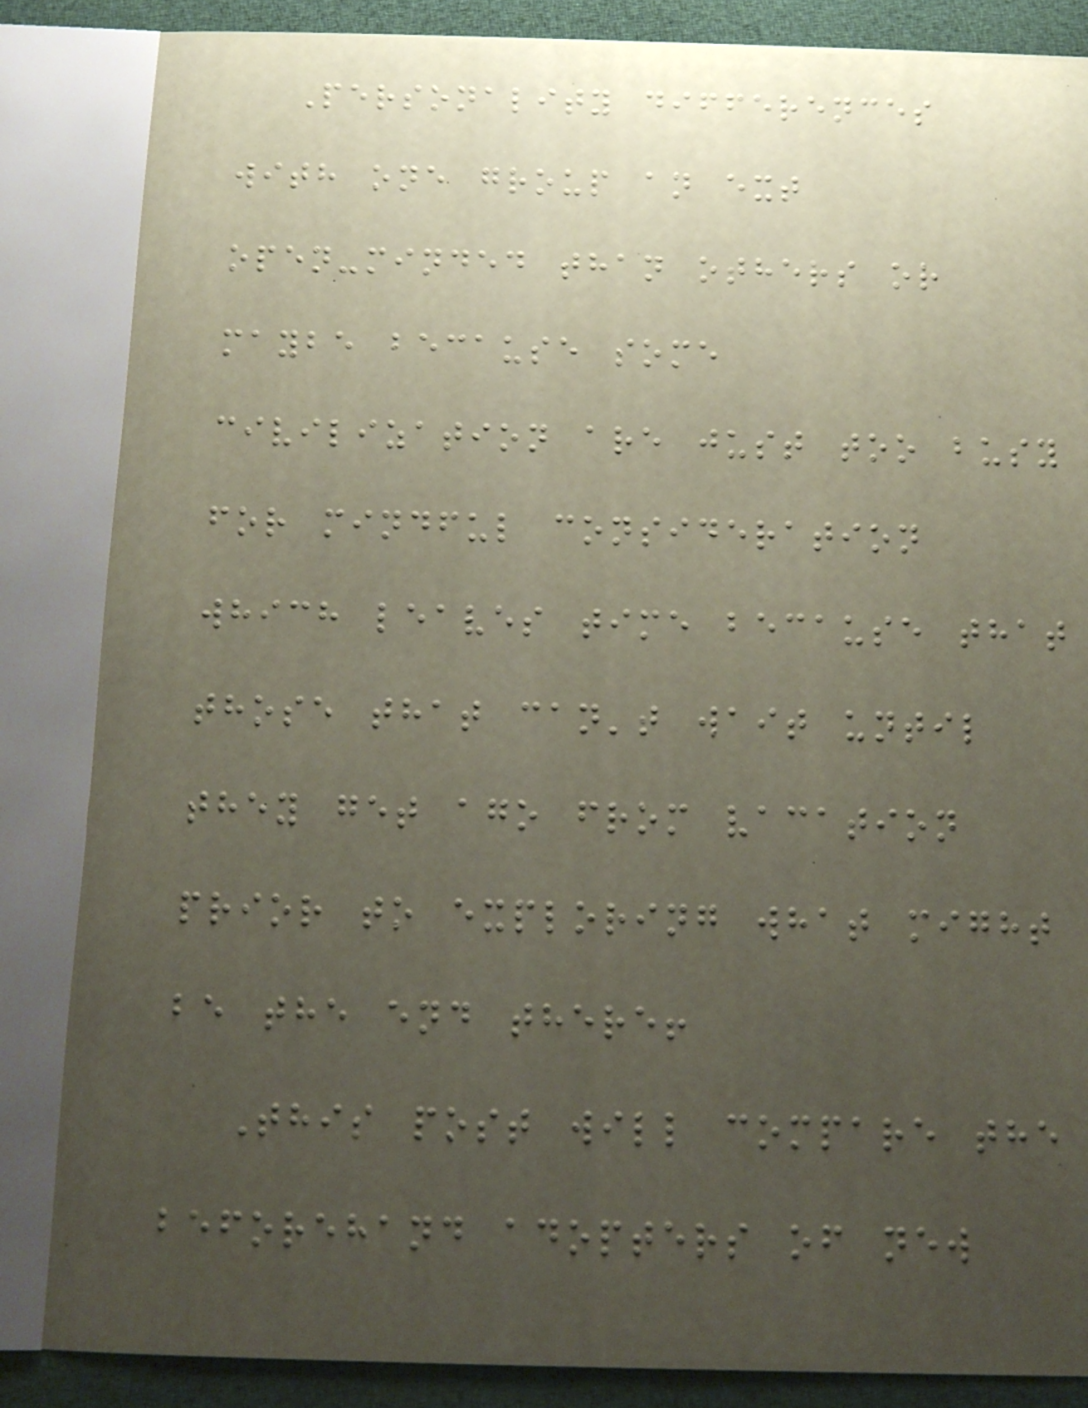Personality differences
with one group an ext
open-minded than others or
maybe because some
civilization are just too busy
for mindful consideration
which leaves time because that
those that can't wait until
they get ago from vacation
prior to exploring what might
be the end there!
This post will compare the
beforehand adopters of new
